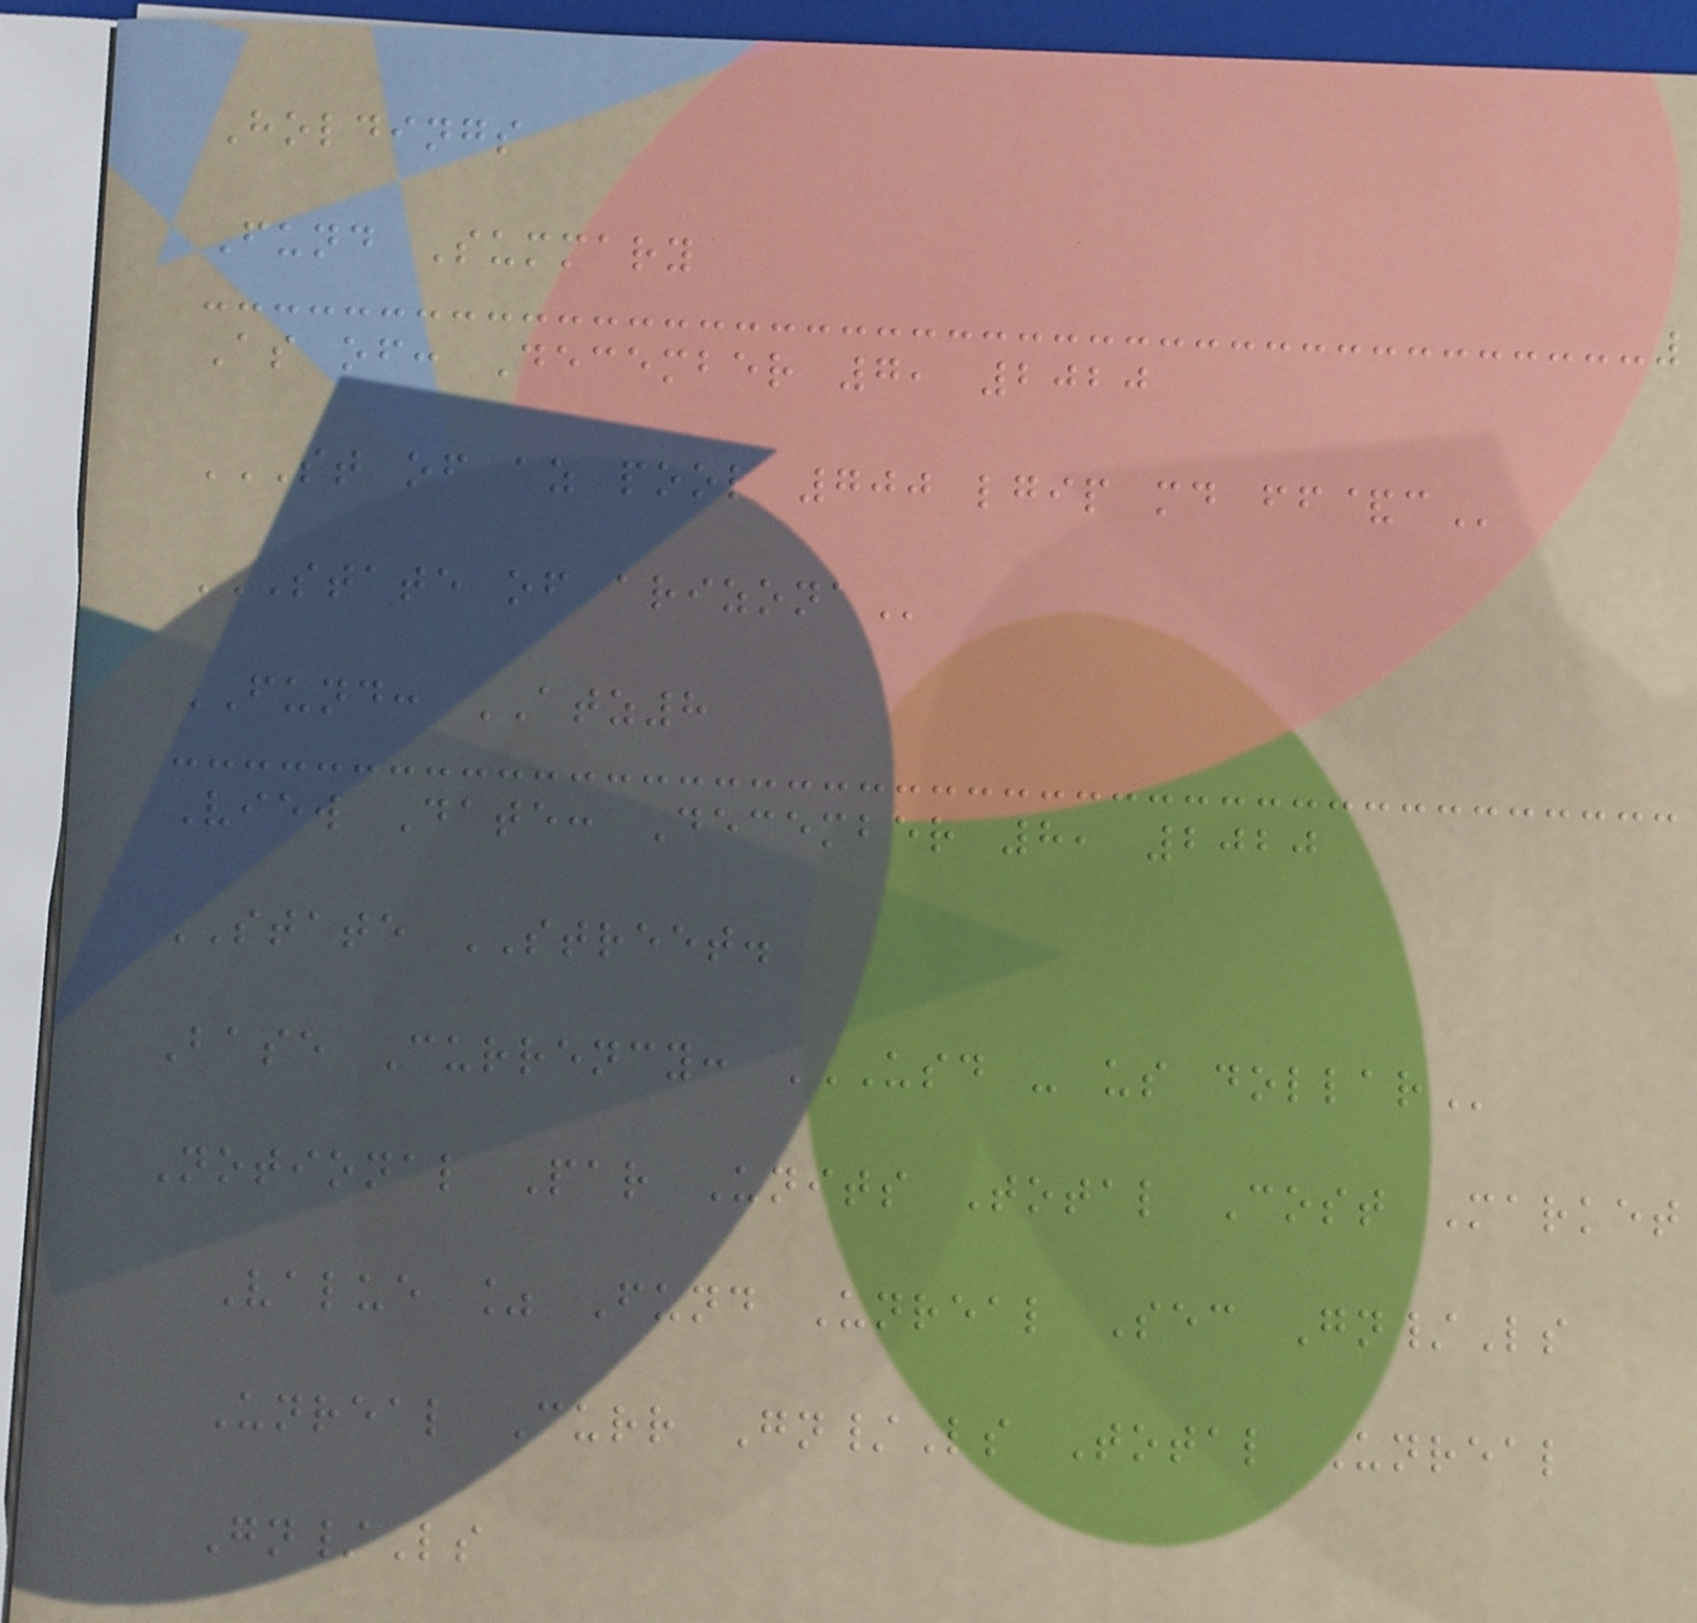Holdings
Fund Summary
As of: December 7, 2020
ST OF AZ POOL 700 LGIP MD FF&C
STATE OF ARIZONA
FUND: ATZ8
View Date: December 8, 2020
STATE STREET.
Base Currency: USD - US DOLLAR
Notional Par Units Total Cost Market
Value % Fund Unreal Sec Gn/Ls
Unreal Curr Gn/Ls Total Unreal
Gn/Ls
